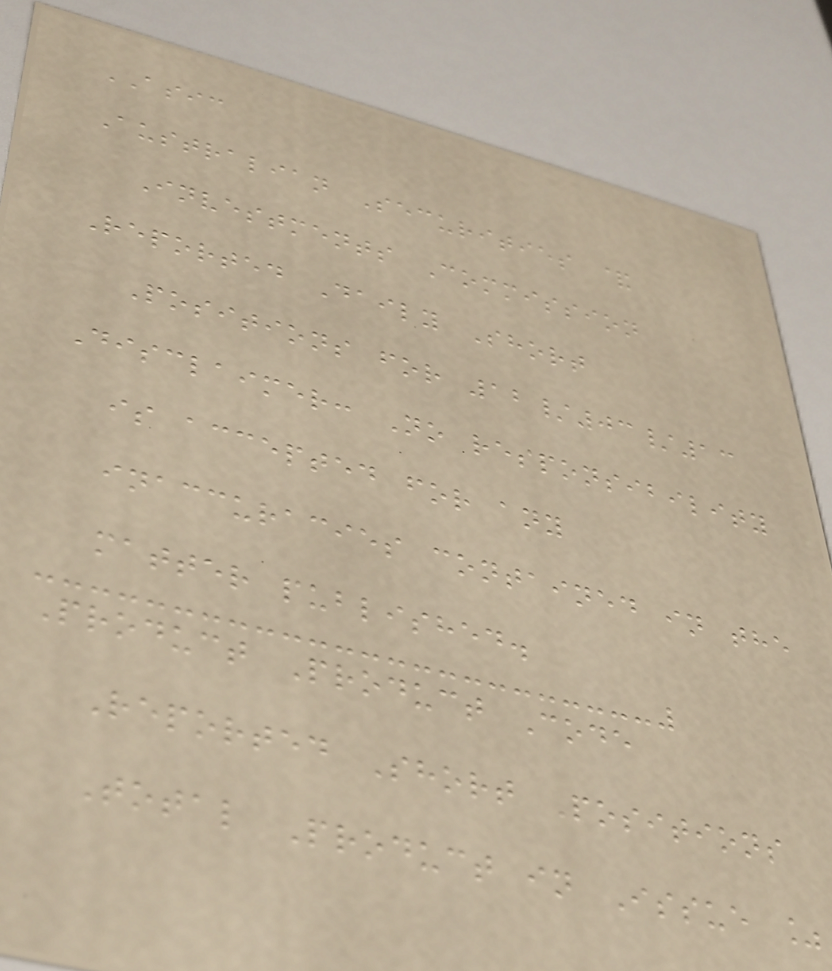ASIC
Australian Securities &
Investments Commission
Reported Daily Short
Positions for 12/03/13
Disclaimer: No responsibility
is accepted for any
inaccuracies contained in the
matter published.
Product Product Code
Reported Short Positions
Total Product in Issue %
